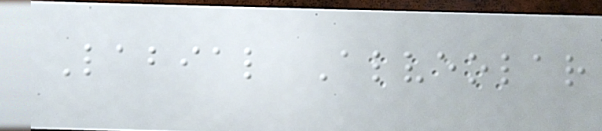Labial Alveolar
